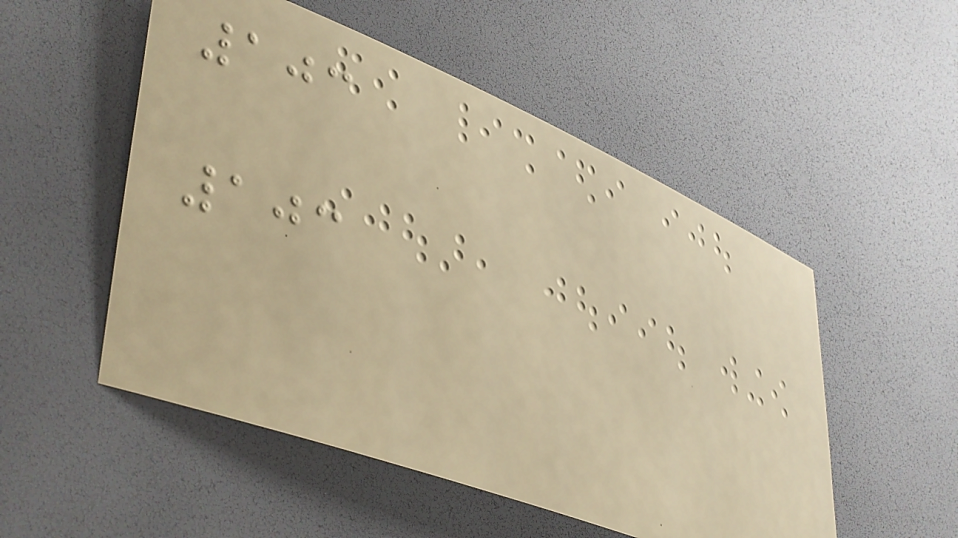103
103
